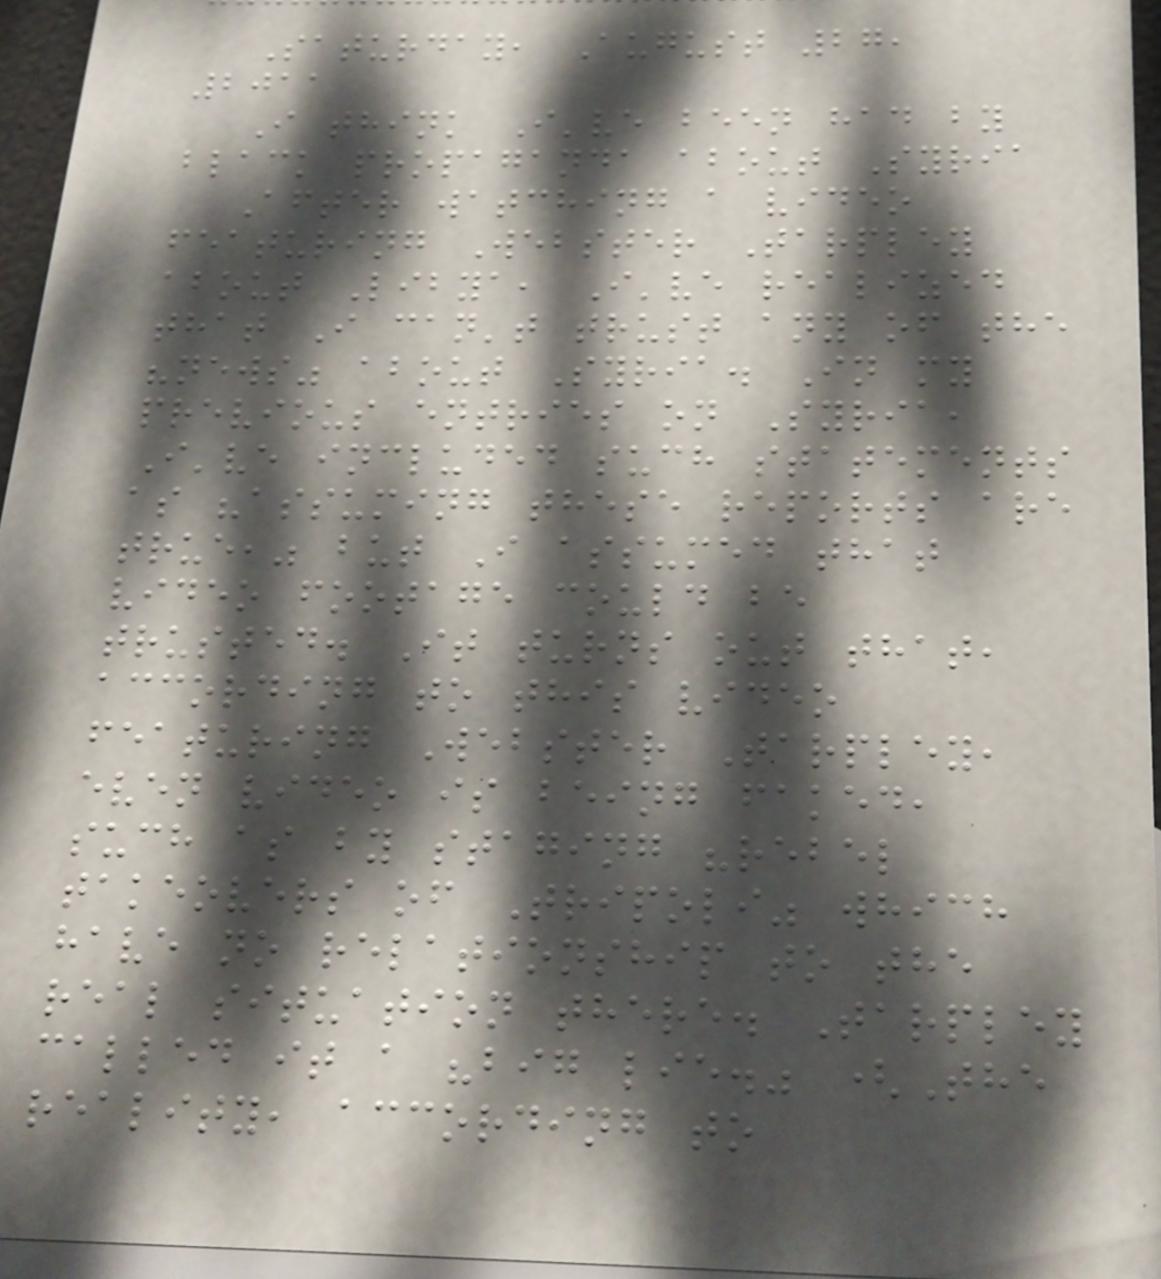Saturday, August 27,
2011
I think I've been had by
black propaganda about Syria
After watching a video
featuring Webster Tarpley
about Libya, I've realized
that I can't trust any of the
"news" about Syria. In my
previous entries on Syria,
I've included such statements
as "assuming these reports are
true," but I assumed that
video footage could be
trusted. It turns out that,
according to this video
featuring Webster Tarpley,
even video is being faked,
such as by staging "rebel
takeovers of Tripoli" which
have no relationship to the
real situation there. Tarpley
called it a "big lie." (The
reality, according to
